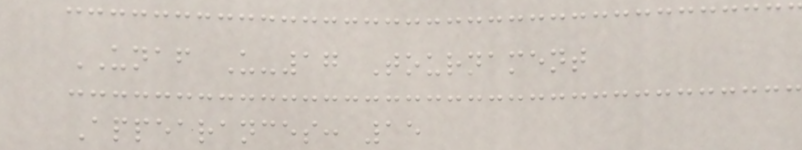UNAF U-17 Tournament
Appearances: 15
